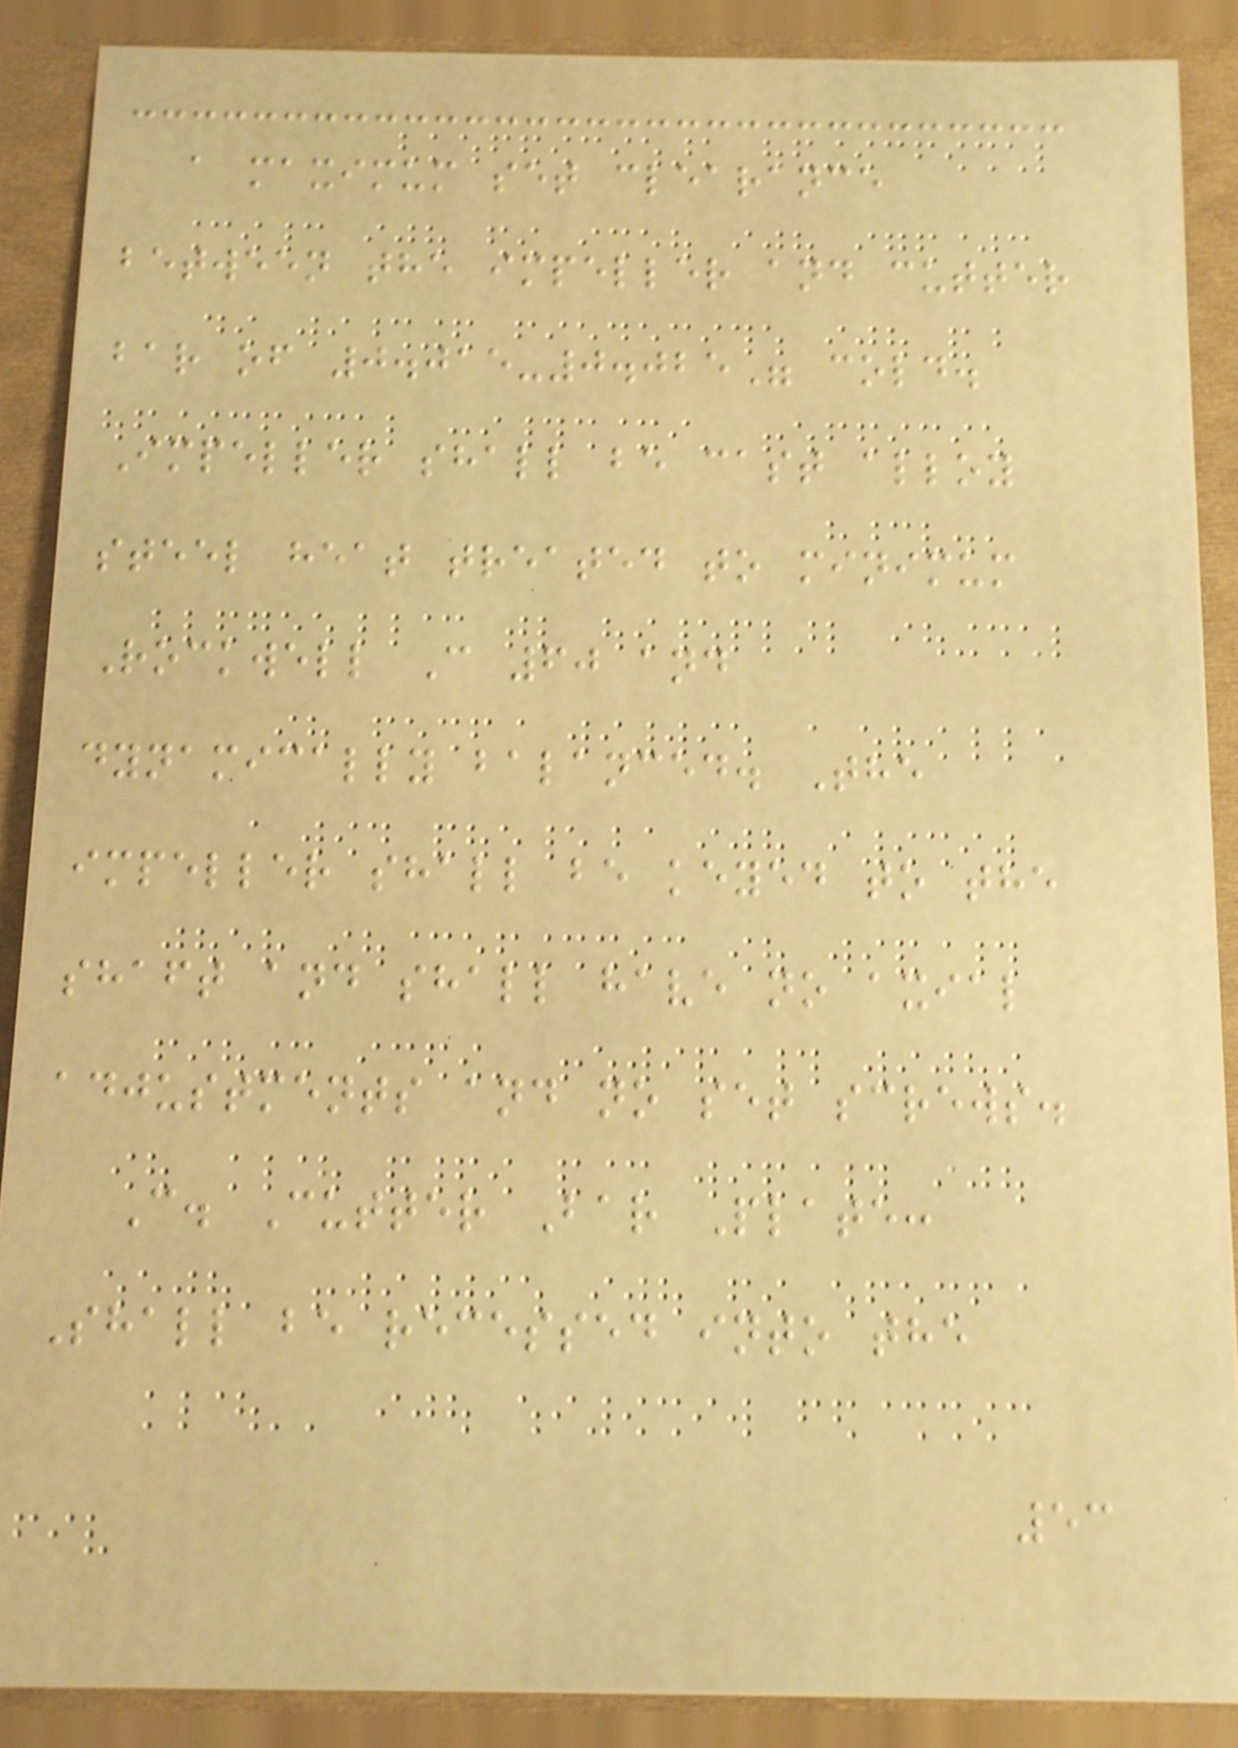a maximum set clearance
between the impeller and cutter
bar of 0.015-0.025" cold.
Impeller shall be cast alloy
steel heat treated to minimum
Rockwell C 60 and
dynamically balanced. The
impeller shall be keyed to the
shaft and shall have no axial
adjustments and no set screws.
C. Cutter Bar Plate:
Shall be recessed into the
53
